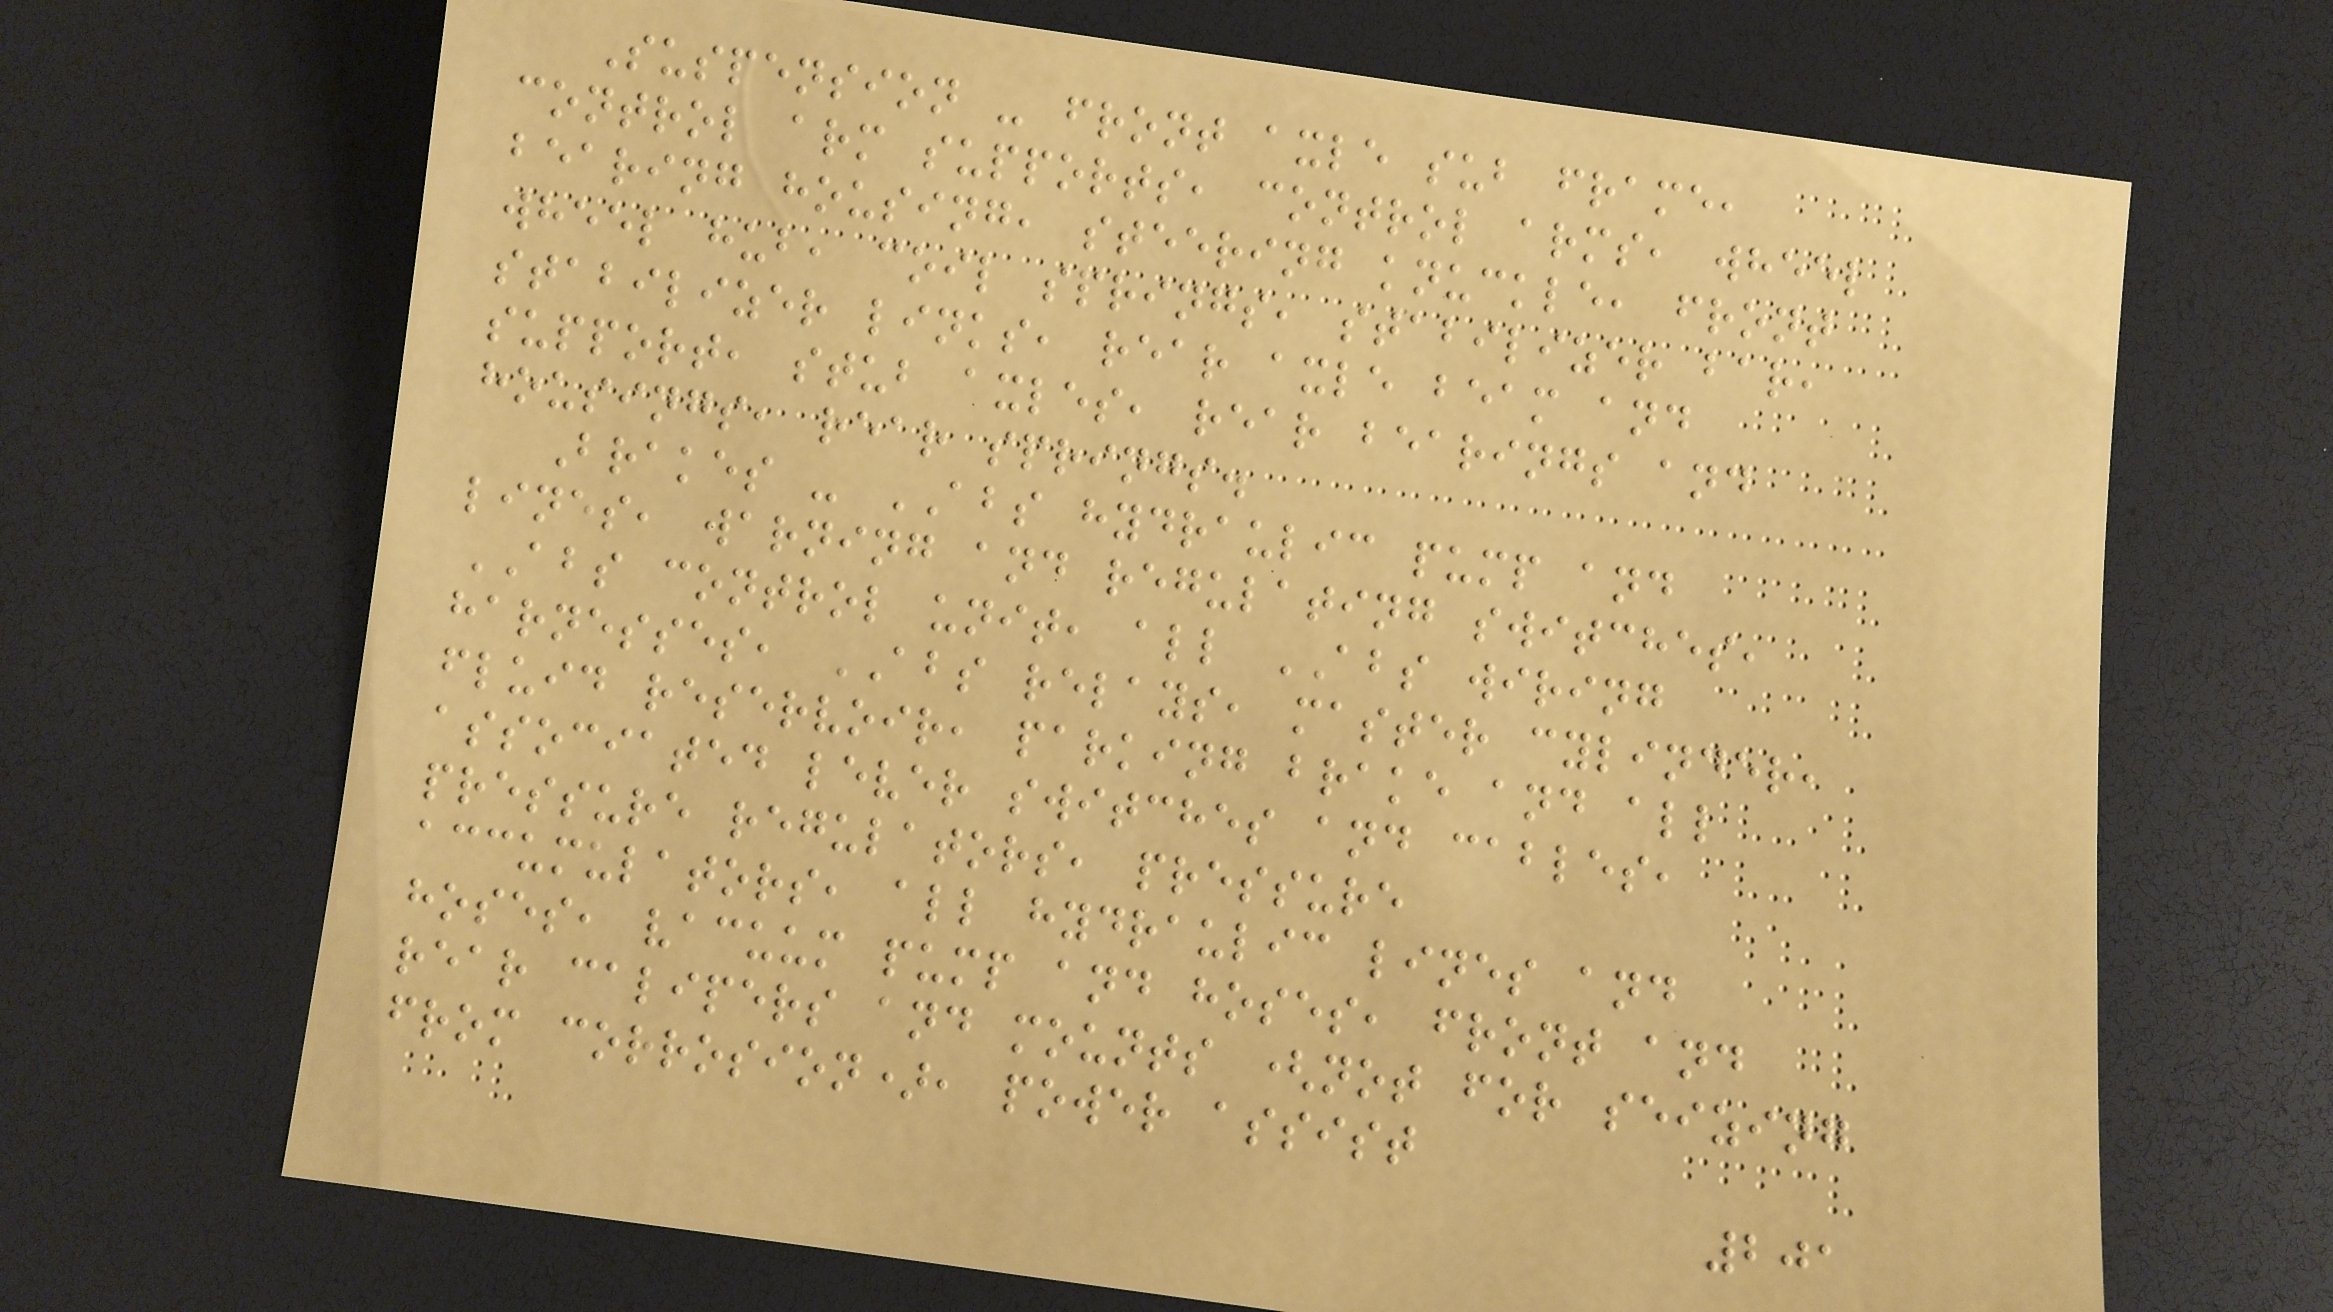Suspension - front axle sub frame,
control arm supports, control arms, wheel
bearing housing, steering knuckle, front
wheel hub, coil springs, stabilizer bar,
stabilizer links, rear axle beam and
support, stub axles, rear bearings and
housings, rear springs.
Brakes - ABS hydraulic pump and
lines, warning and regulating switches,
ABS control unit, all ABS wiring
harnesses, ABS relays, master cylinder,
fluid reservoir, parking brake and all
associated lever switches and cables,
pressure regulators, pressure
accumulators, all hydraulic lines and
hoses, vacuum pump and hoses, front and
rear calipers and mounts (not for seizing
from corrosion), power assist
201
